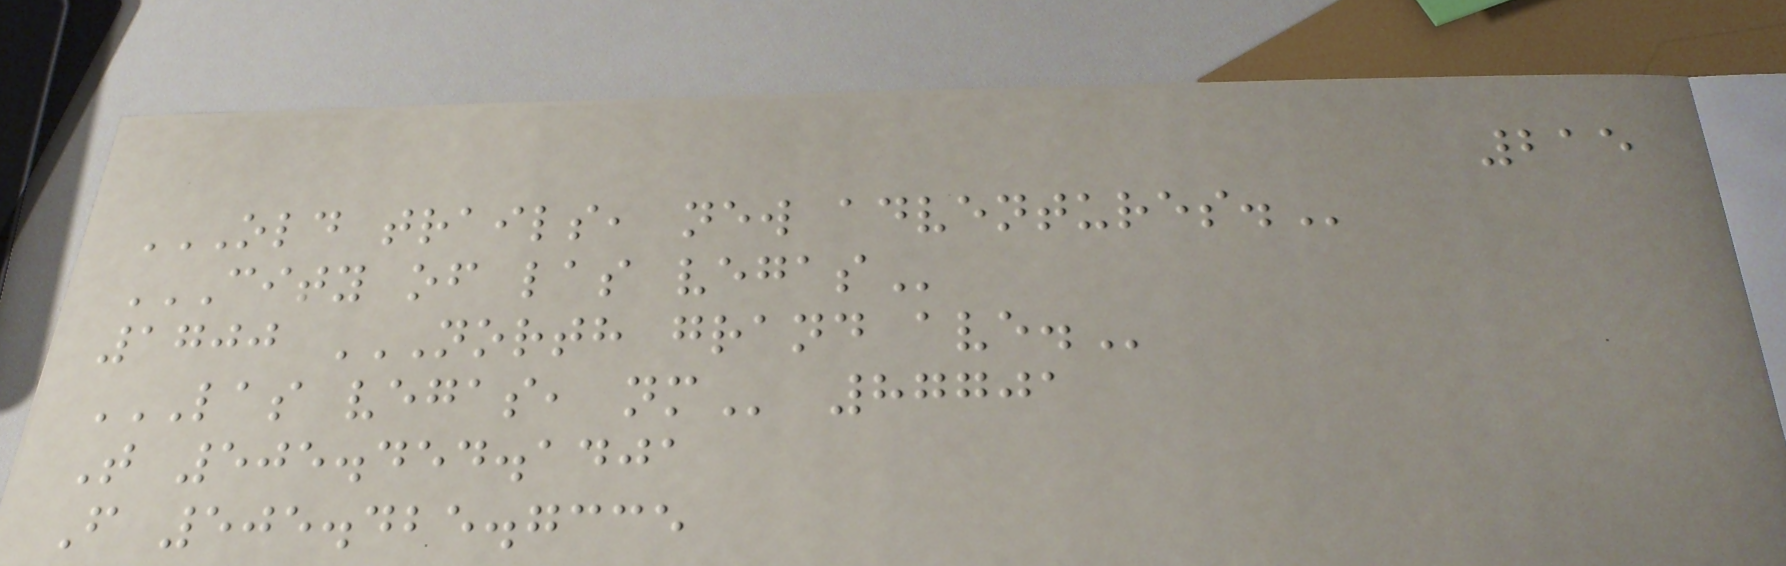215
OLD TRAILS, NEW ADVENTURES.
CITY OF LAS VEGAS
1700 NORTH GRAND AVE.
LAS VEGAS, NM 87701
T 505.454.1401
F 505.425.7335
